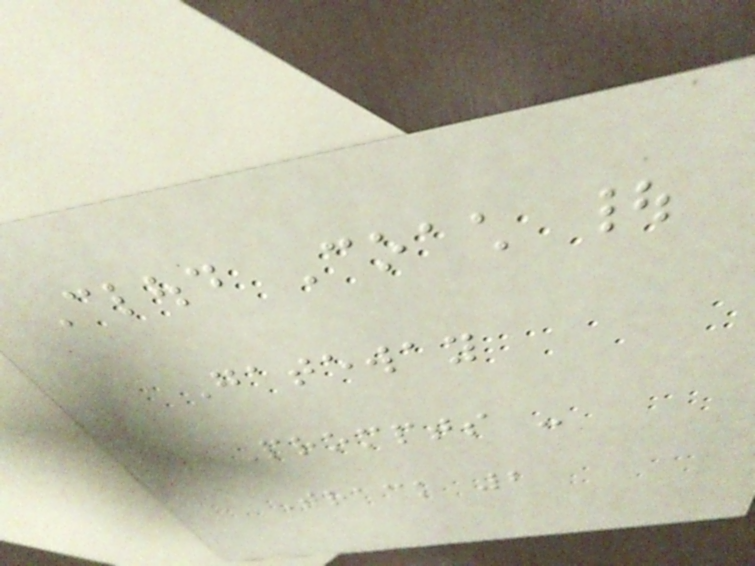Cloud Coach |
Gateway
Prompts -
Track 2
